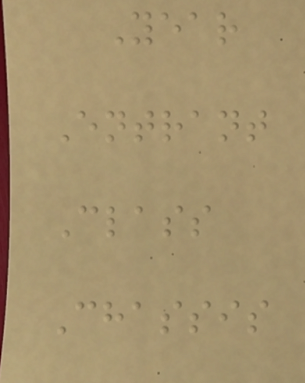Year
Entrant
Class
Chassis
